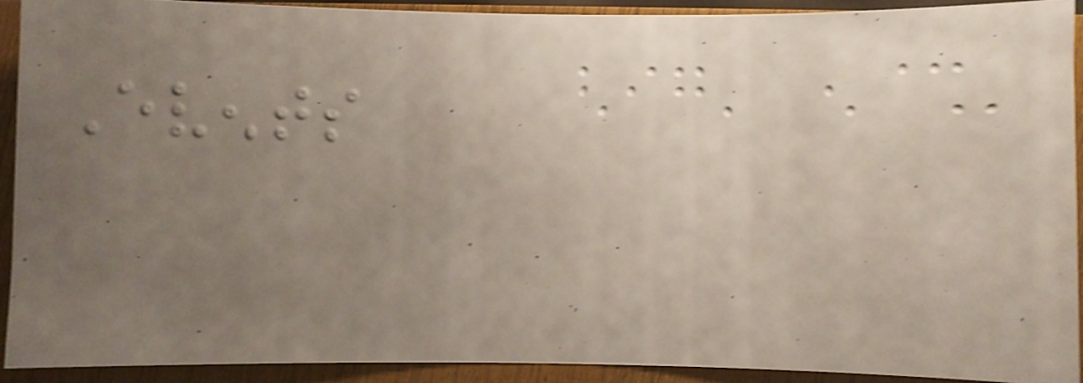Events
